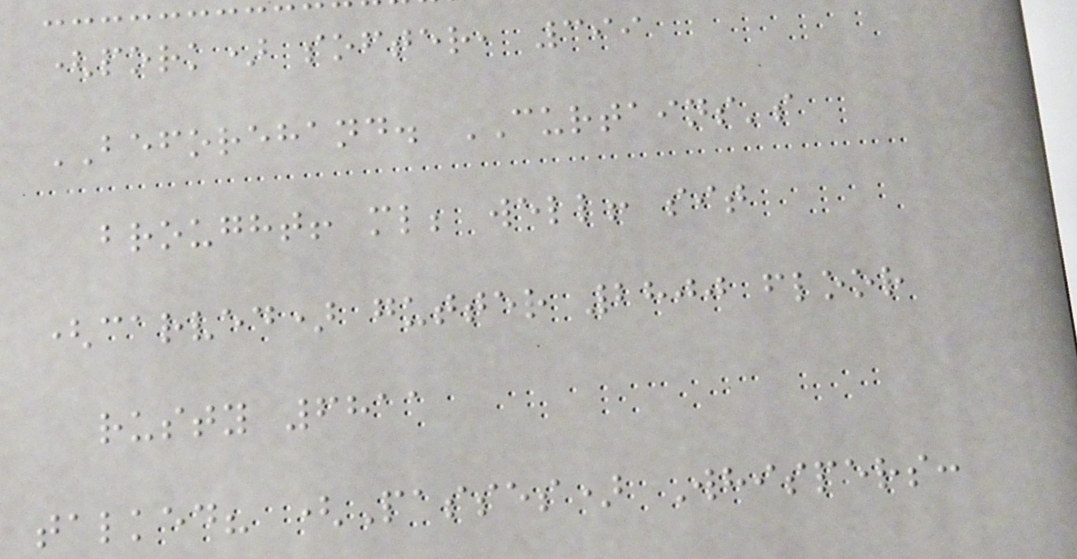(pork) softer, 399
BEFOREHAND. CURTAINS's
brought! ml; well! sit
(carved) gutter 2800 floor
rusty 6811
talked? (Passes) Whispers:
